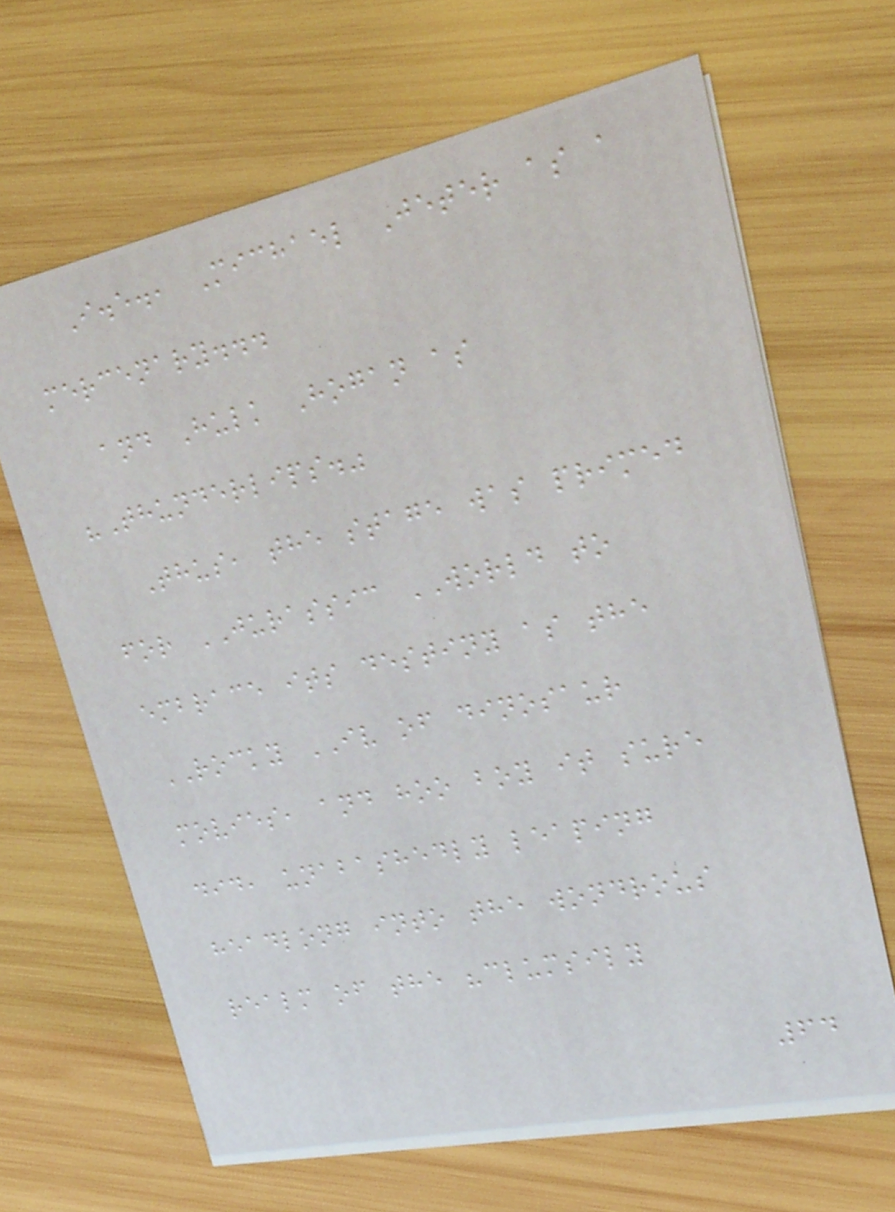I.e., Michael Jeter as a
mercenary...
and Hulk Hogan as
"Thunderlips."
Thus, the stage was primed
for JURASSIC WORLD to
embrace its destiny as the
ROCKY IV of dinosaur
movies, and hoo boy it sure
did, unabashedly leaping
headlong into the wondrous
realm of the "clumsily
64
